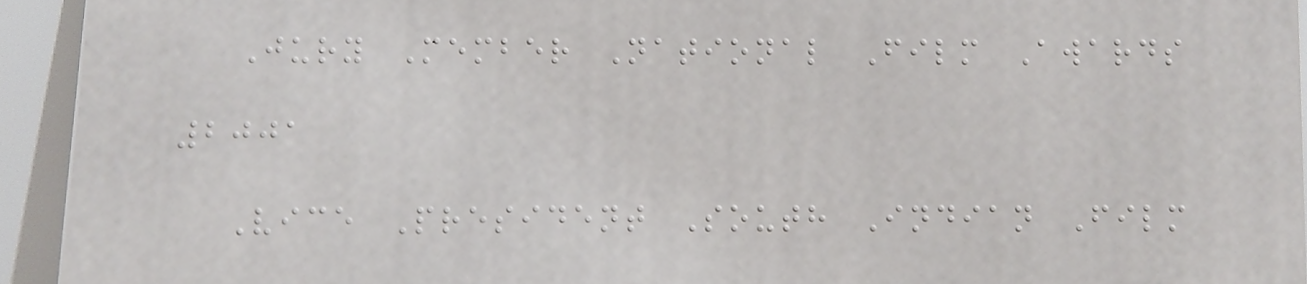Jury Member National Film Awards
2001
Vice President South Indian Film
